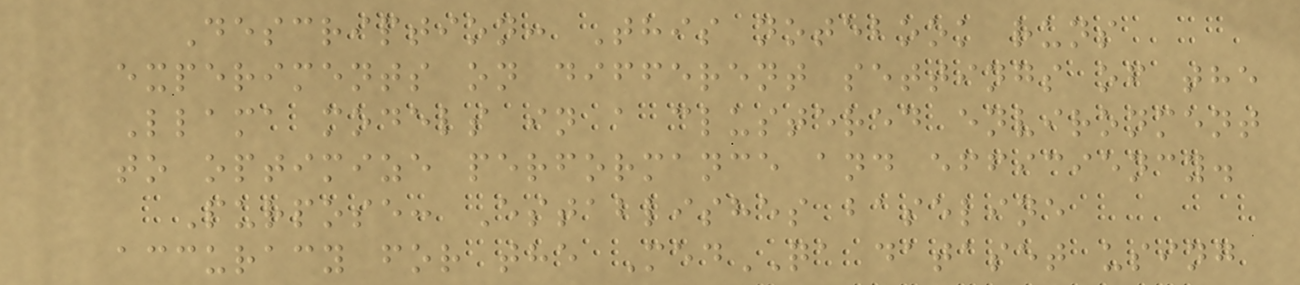Description: This notebook runs
experiments on different settings of the
Llama models in a clustered environment
to optimize performance and efficiency.
Purpose: Establishes baseline
accuracy for the MedQA dataset using
